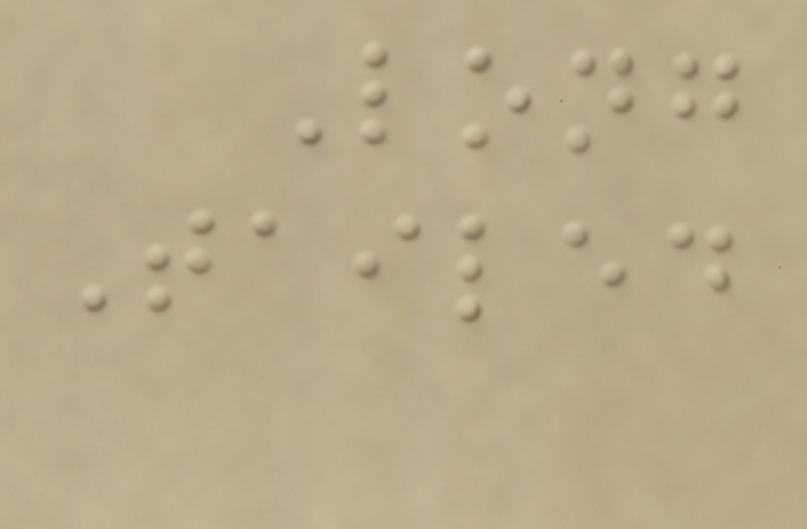Long
Tailed
